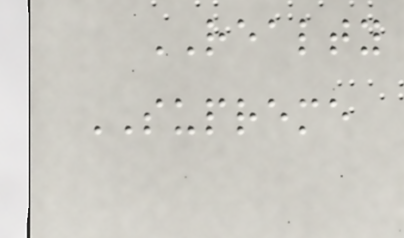REALTY
SUPREME
